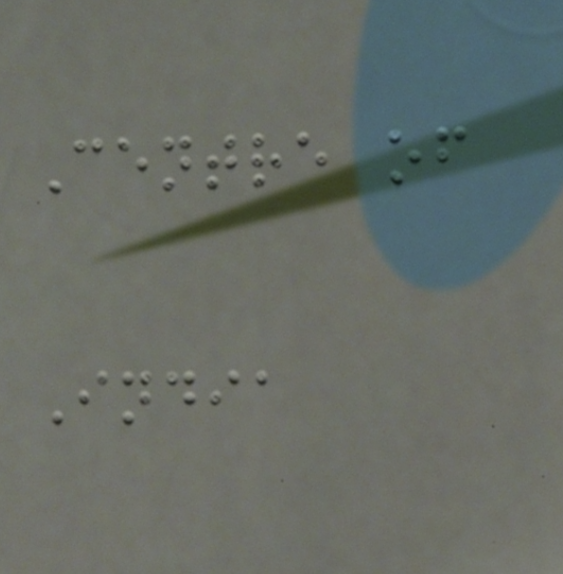Centre of
India
